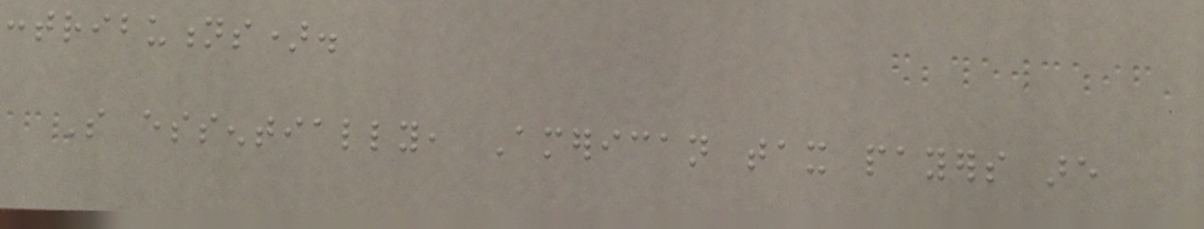contributions).
So essentially, American tax payers are
